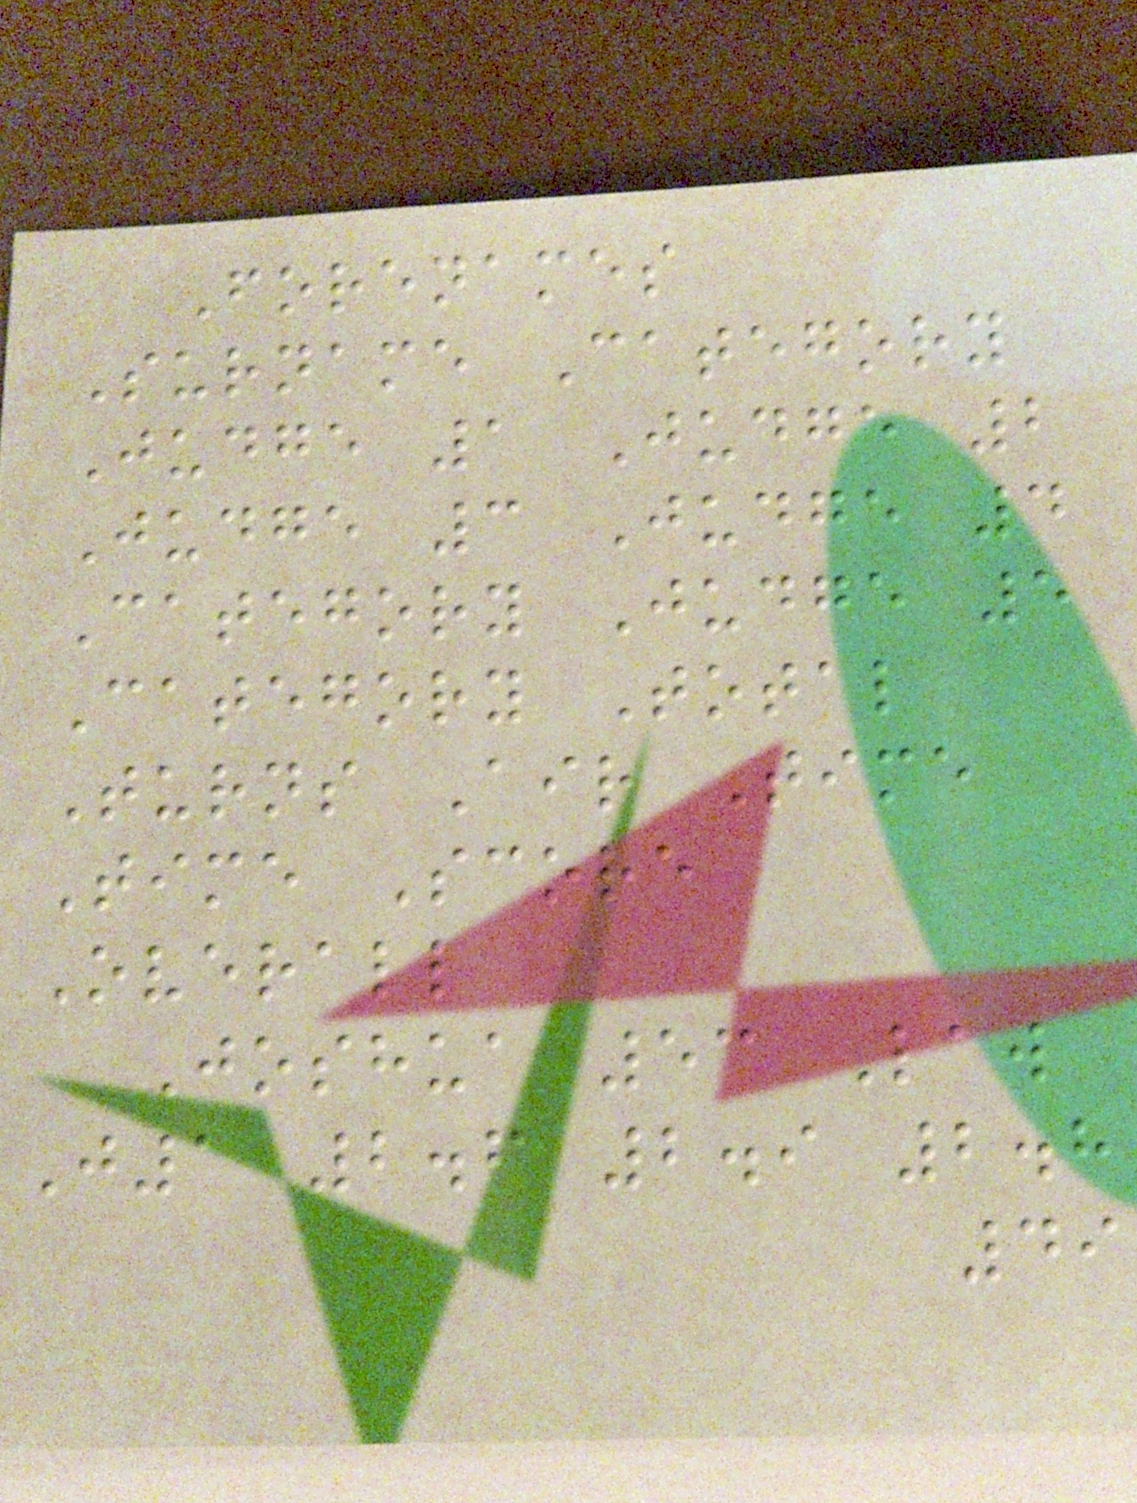Forenames
Surname Category
Judge 1 Judge 2
Judge 3 Judge 4
Category Judge 5
Category Total
Turns Air Time
Time Score
Overall
Joshua 53 Law
J1 2.6 2.9 2.8
49
